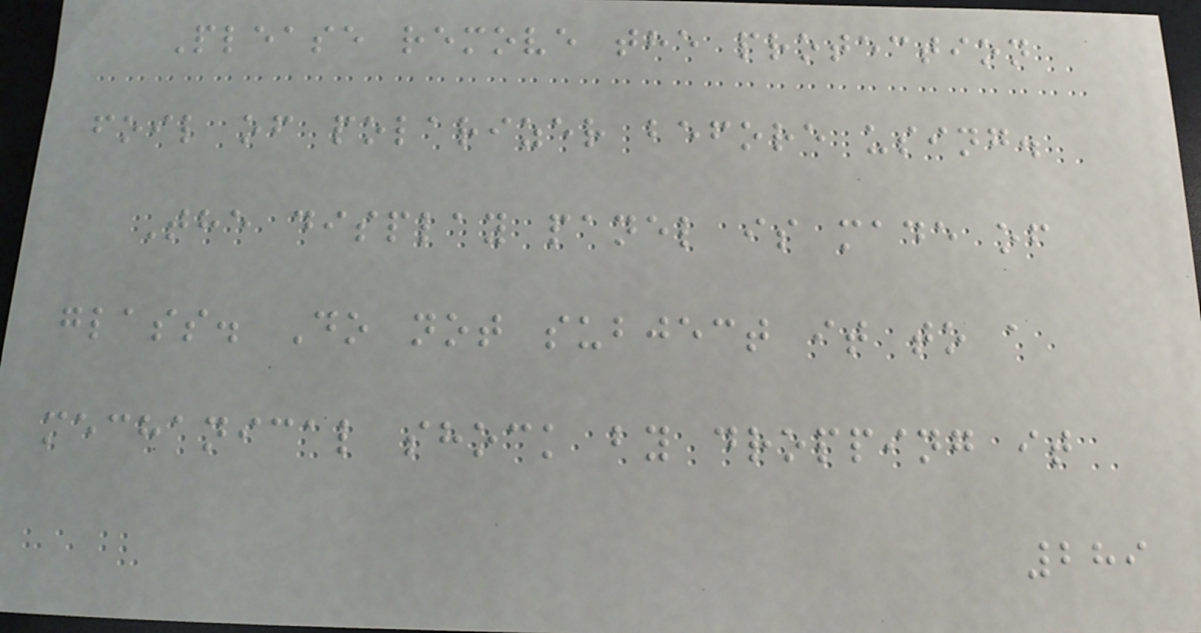Please remove the protection
foil of polarizer before using.
The display panel is made of
glass. Do not subject it to a
mechanical shock by dropping it
289
